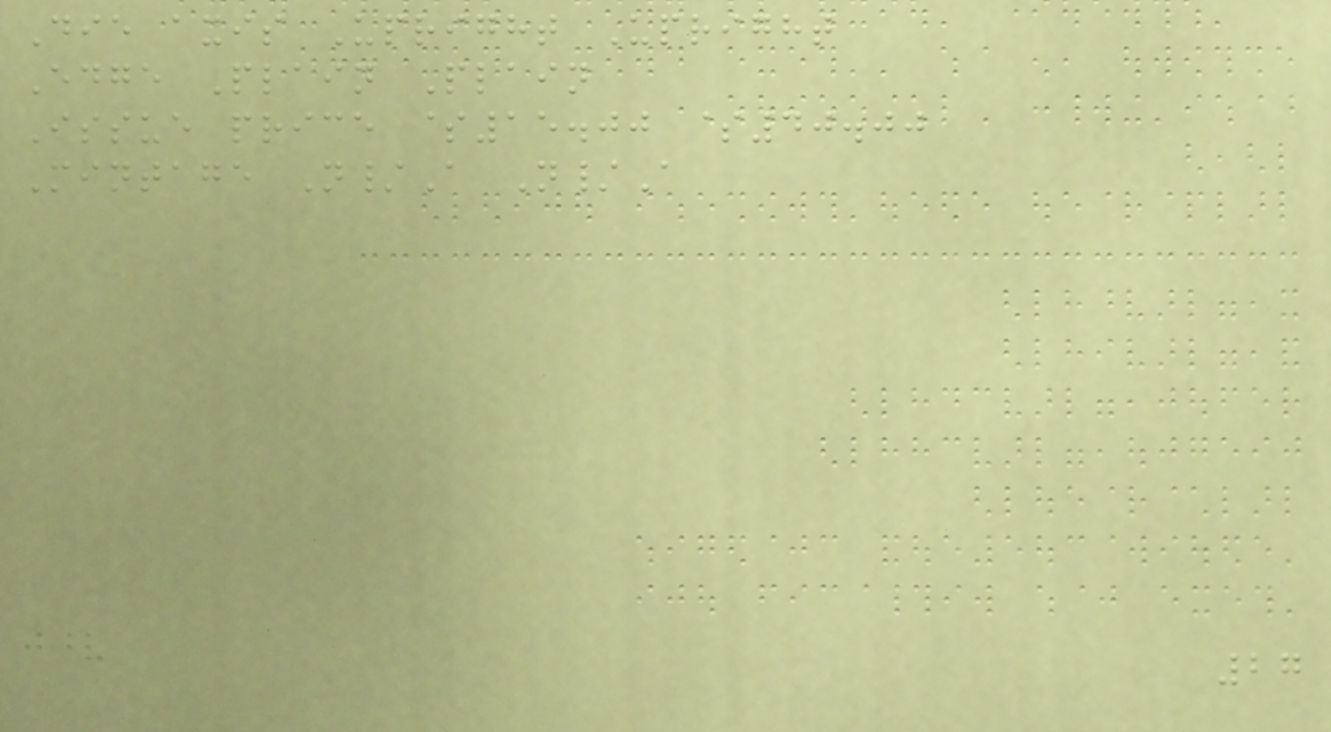Die axis Upright Upright
Edge Plain Plain
Issue price $15.00 $40.00
Mintage N/A N/A
27
